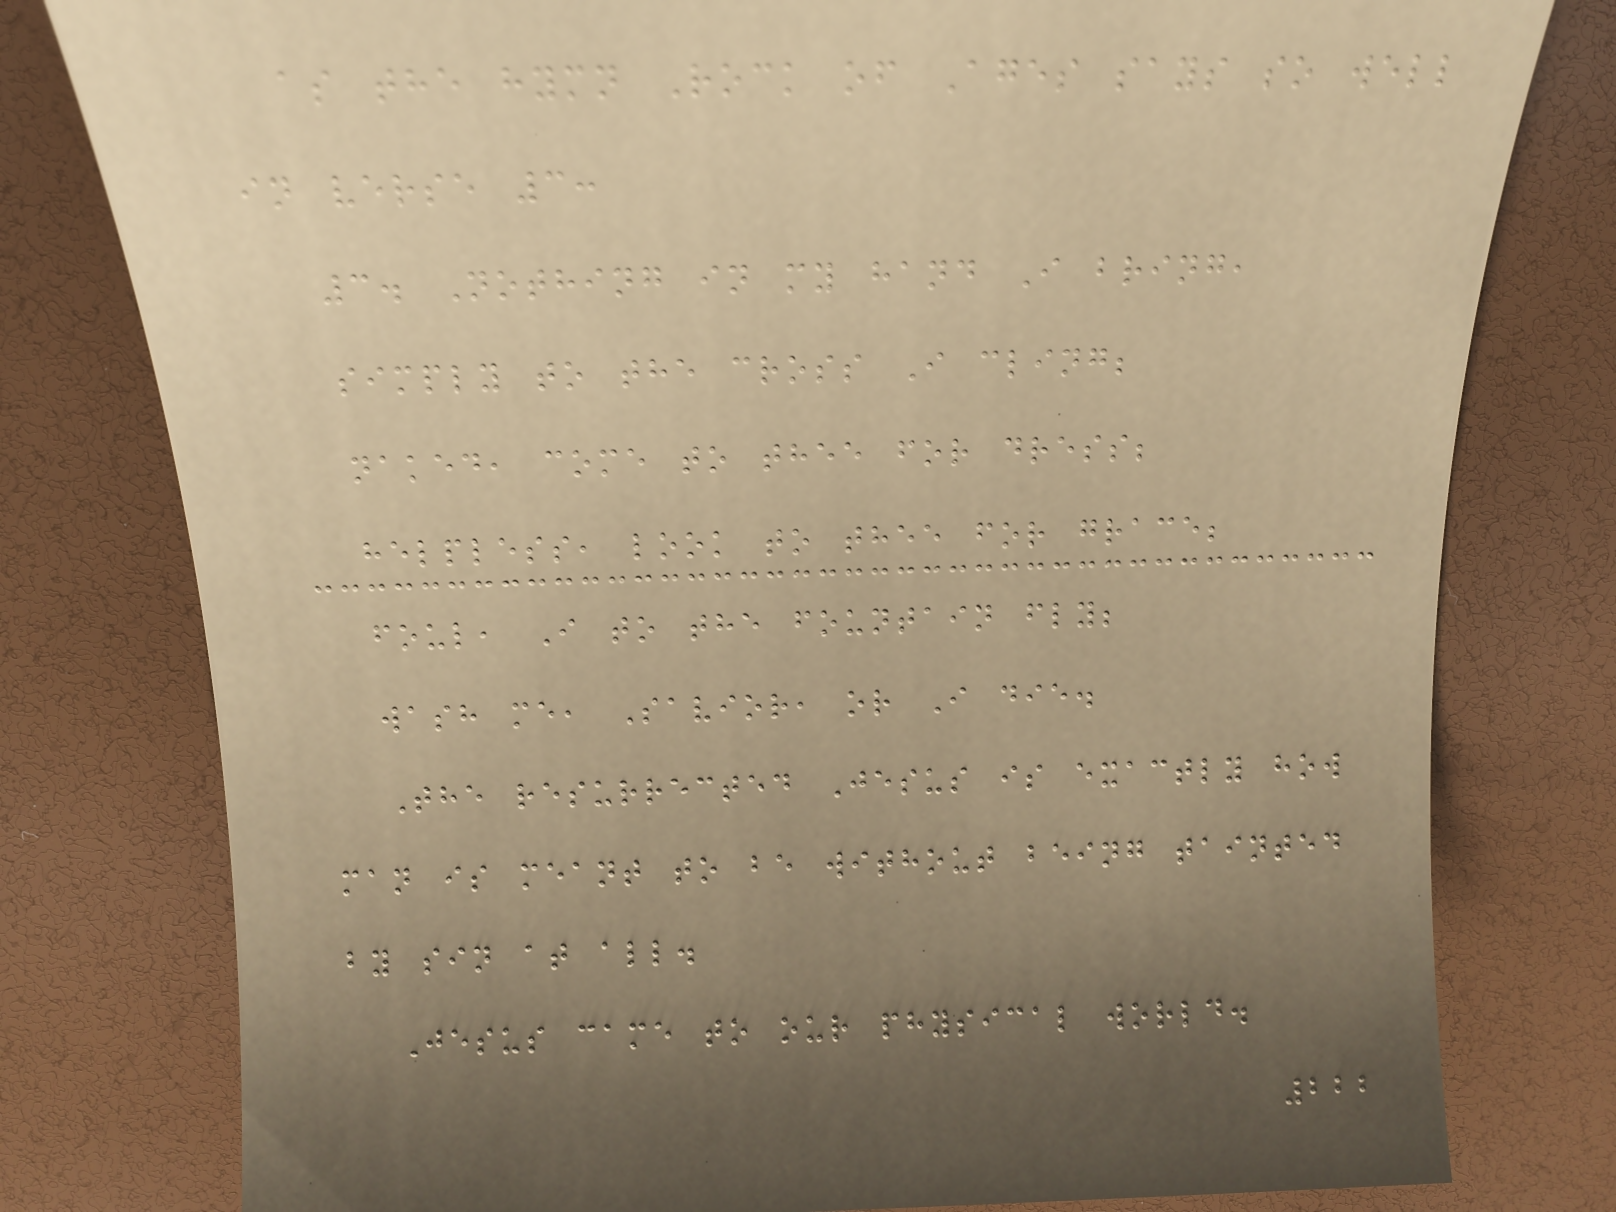as the hymn Rock of Ages says so well
in verse 3:
3. Nothing in my hand I bring,
simply to the cross I cling;
naked, come to thee for dress;
helpless, look to thee for grace;
foul, I to the fountain fly;
wash me, Savior, or I die.
The resurrected Jesus is exactly how
man is meant to be without being tainted
by sin at all.
Jesus came to our physical world.
222
